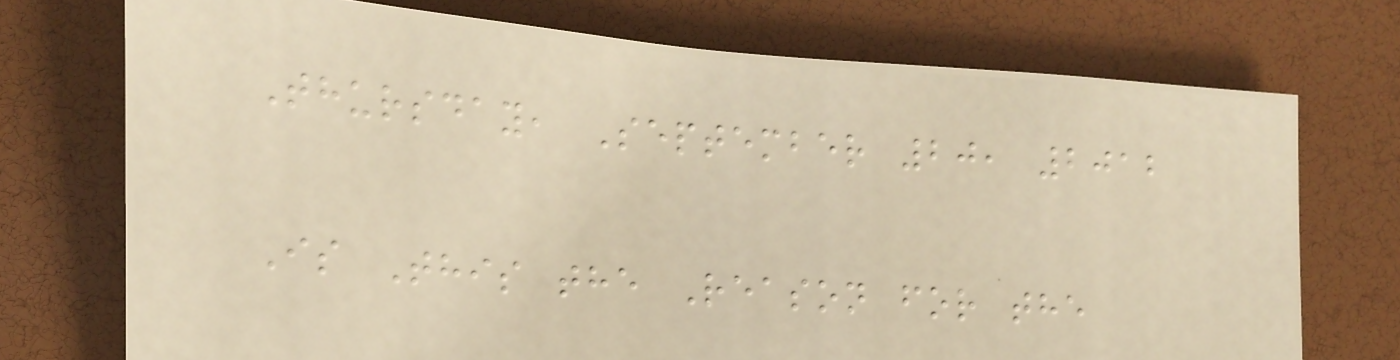Thursday, September 20, 2012
Is This the Reason for the
